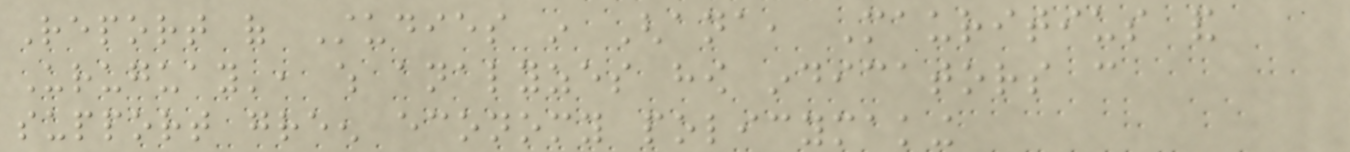Report of Studies in Ghana, Mauritius and
Uruguay', which analyzes how indicators can
support green economy policymaking
